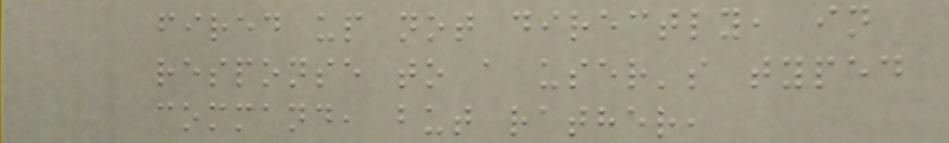fired up not directly, in
response to a user's typed
command, but rather,
